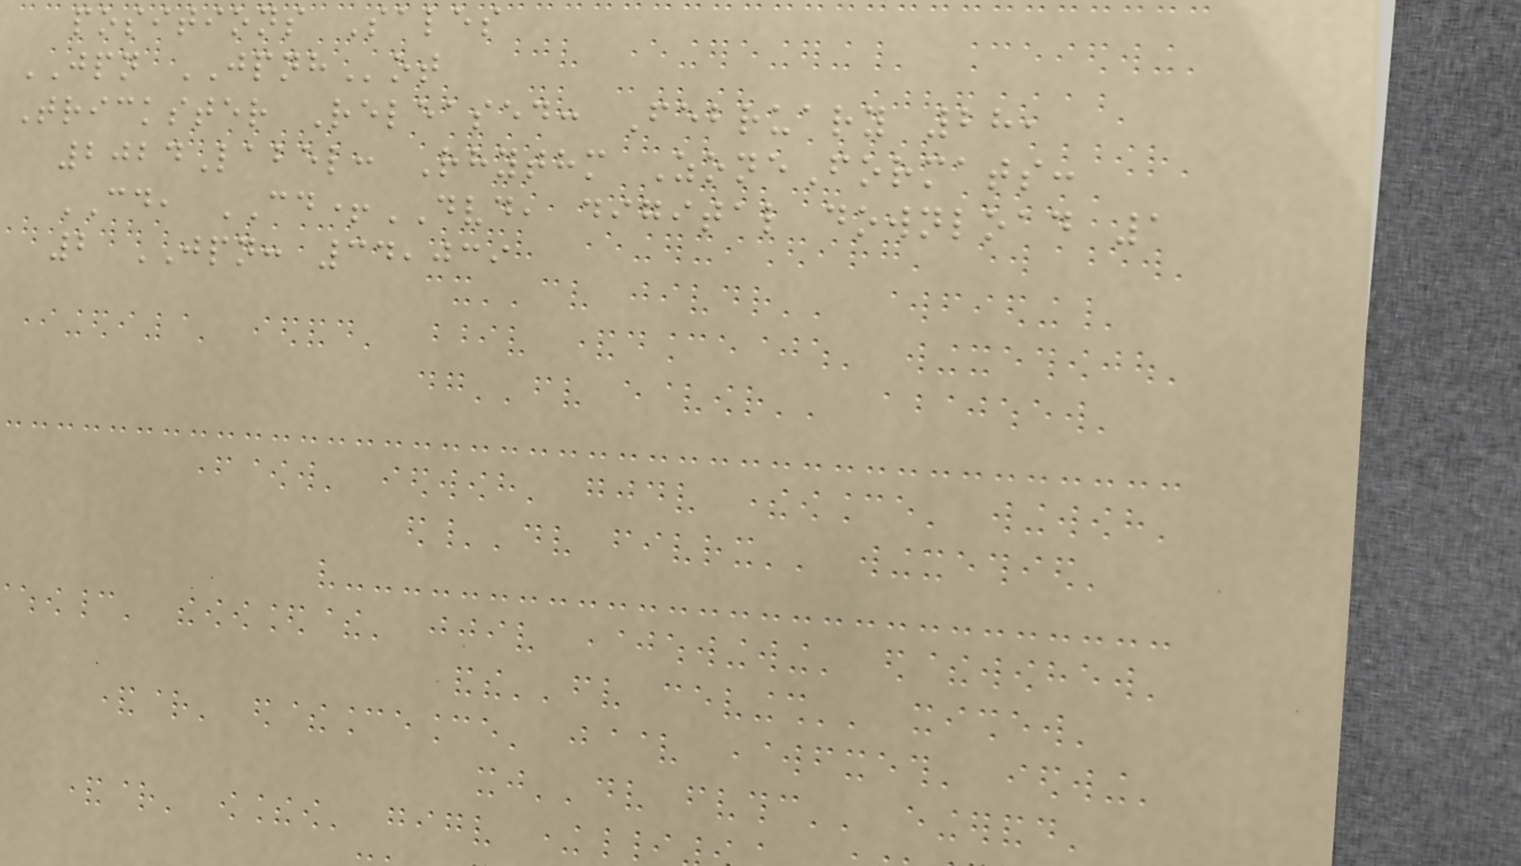positions Sales
JPN JPNHot
Trickster Released: February 28,
2024Label: Rhythm ZoneFormats:
CD, CD+DVD, digital download 1
2 JPN: 34,039
